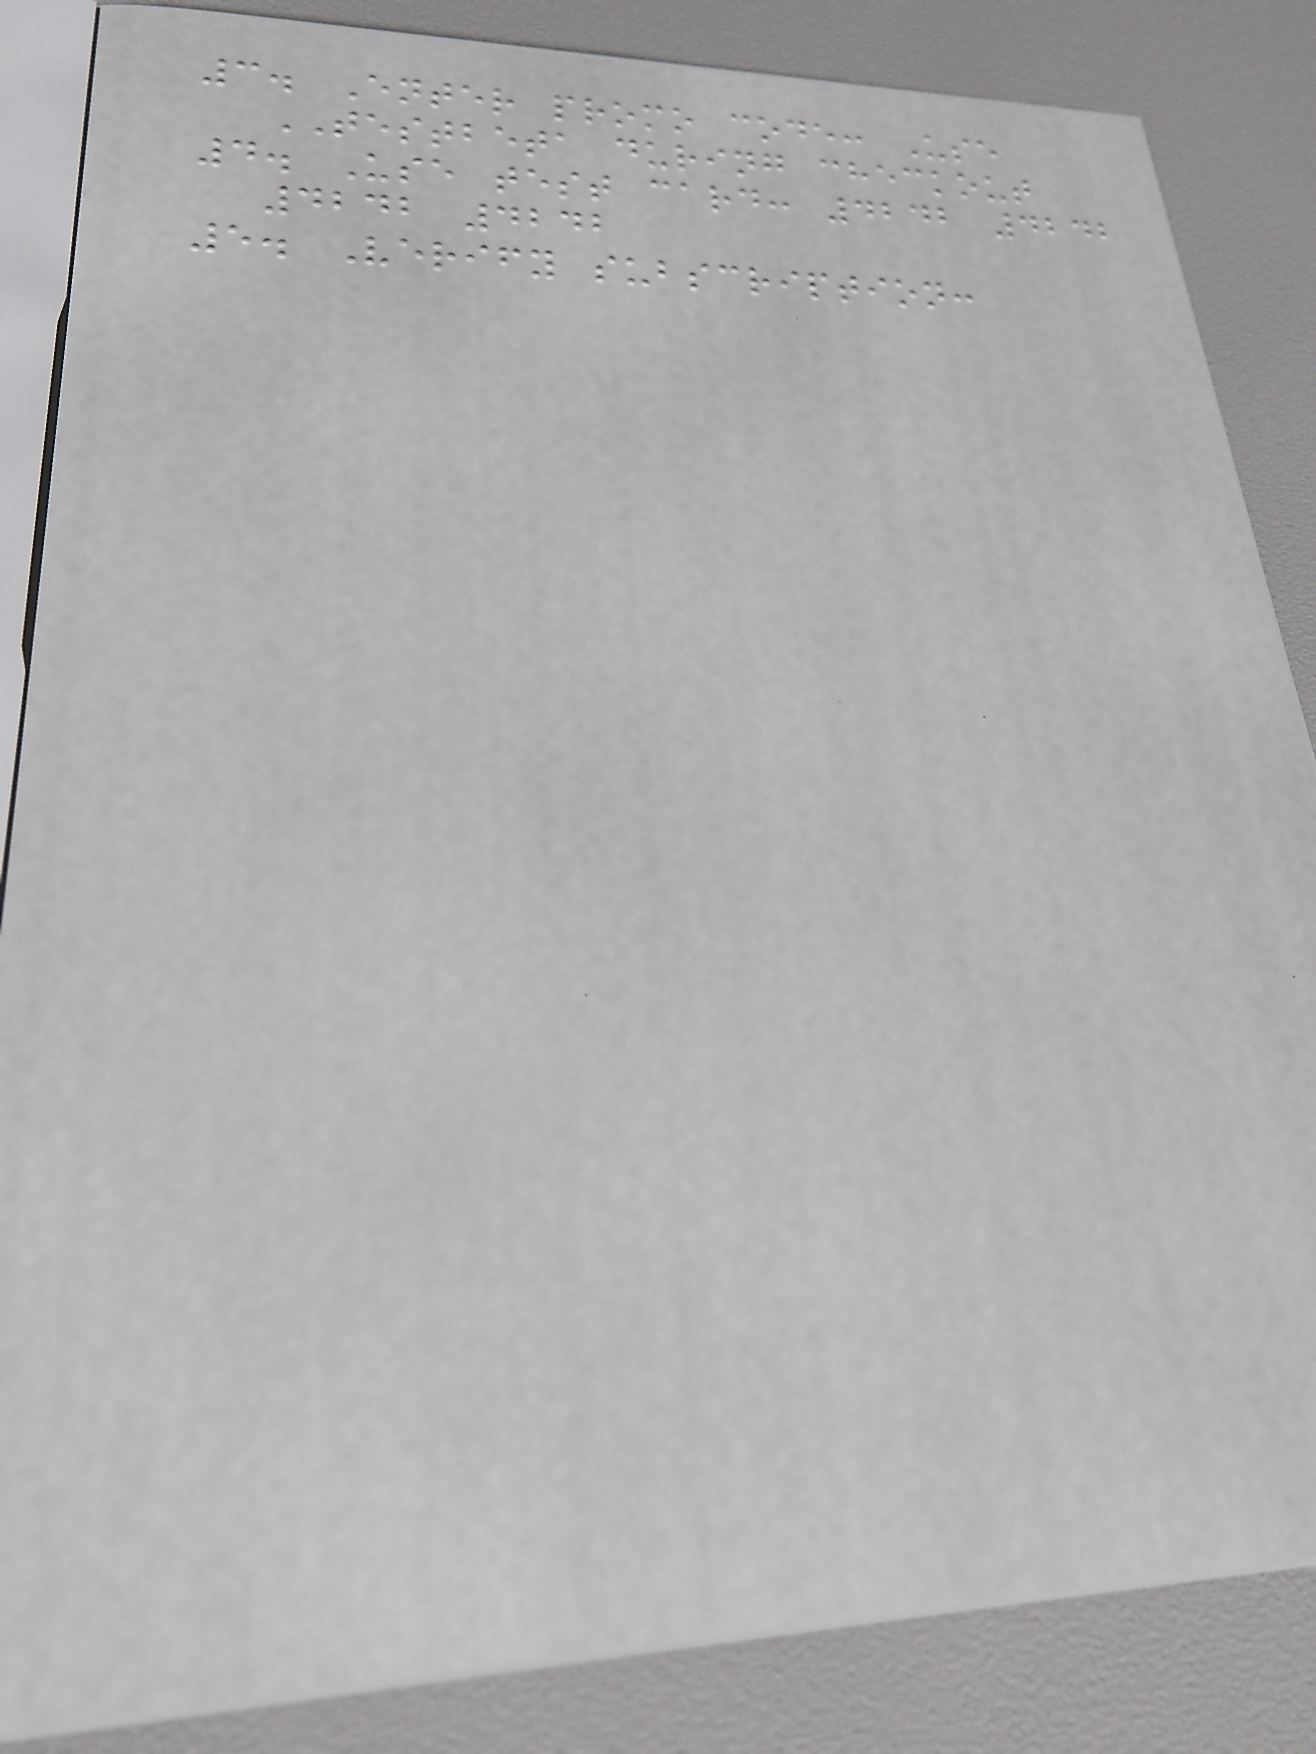3. Enter promo code: Use
TESTBETA during checkout
4. Use test card: 4242 4242
4242 4242
5. Verify subscription:
